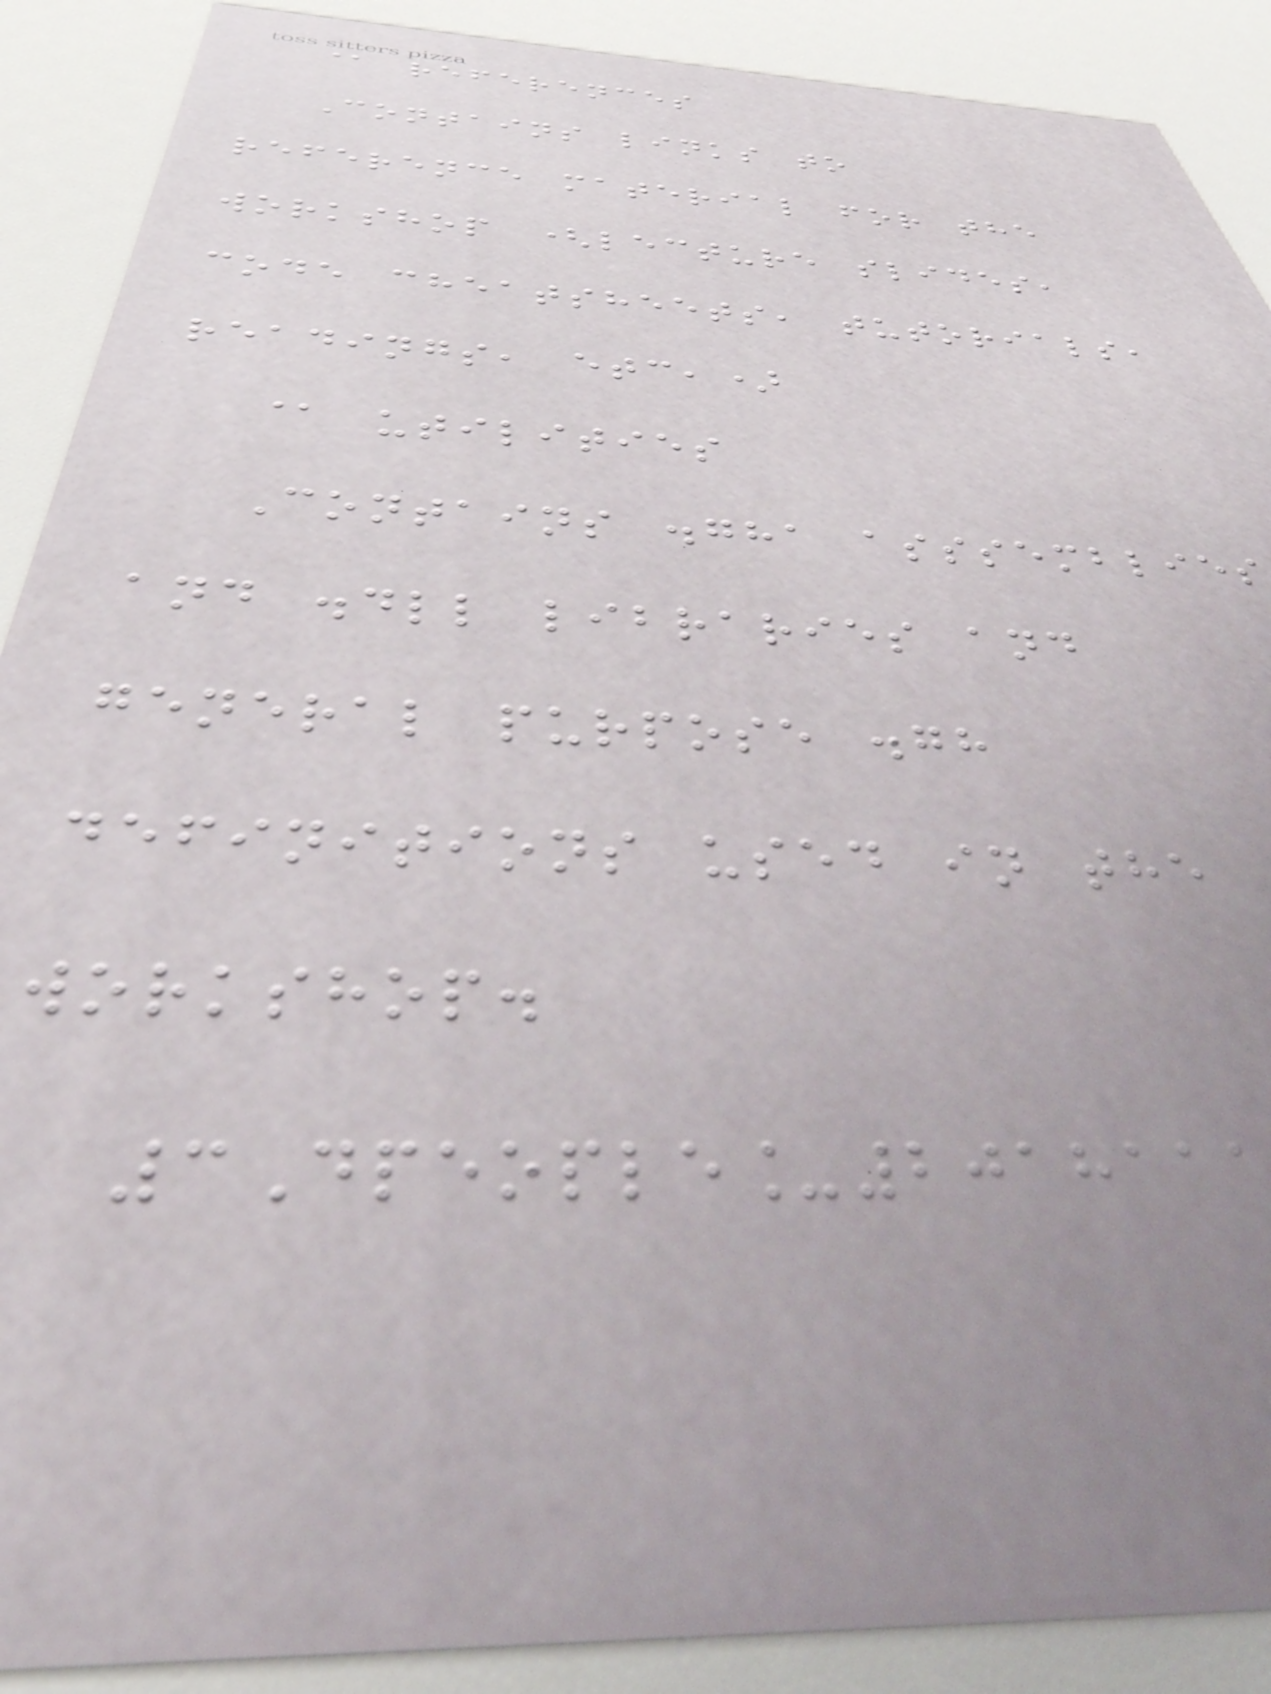@ references
Contains links to
reference material for the
workshop (lecture slides,
code cheatsheets, tutorials,
readings, etc,)
@ utilities
Contains .gha asssemblies
and .dll libraries and
general purpose .gh
definitions used in the
workshop.
3Dpeople_201811
